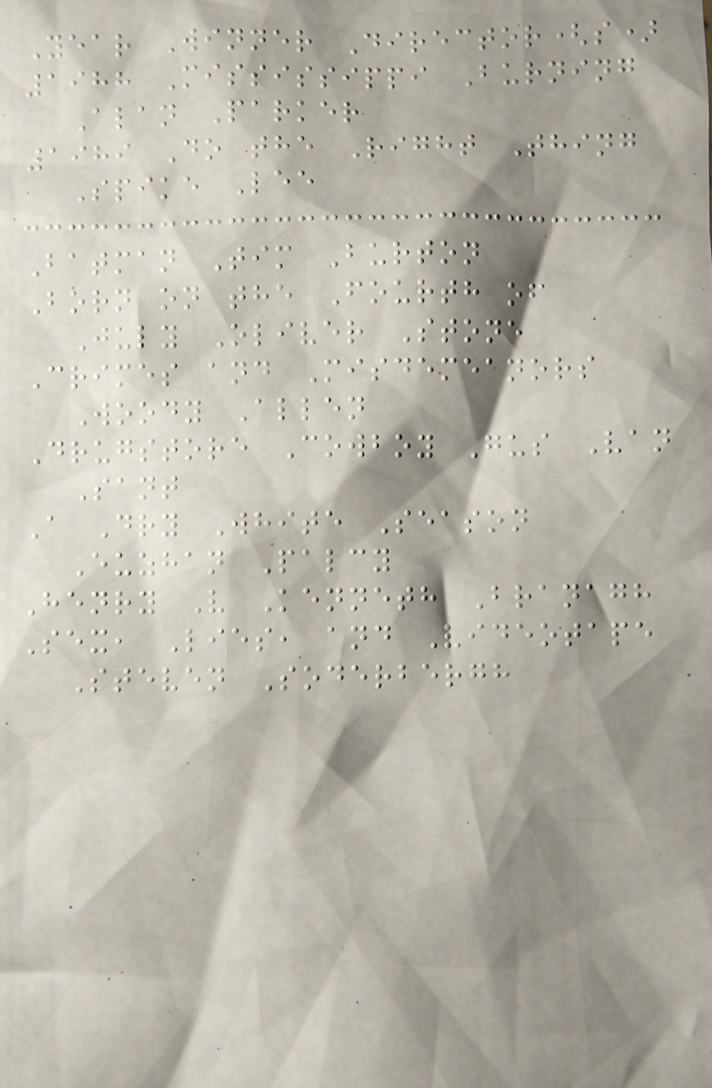Year Winner Director(s)
1988 Mississippi Burning
Alan Parker
1989 Do the Right Thing
Spike Lee
Batman Tim Burton
Born on the Fourth of
July Oliver Stone
Crimes and Misdemeanors
Woody Allen
Drugstore Cowboy Gus Van
Sant
A Dry White Season
Euzhan Palcy
Henry V Kenneth Branagh
Sex, Lies, and Videotape
Steven Soderbergh
